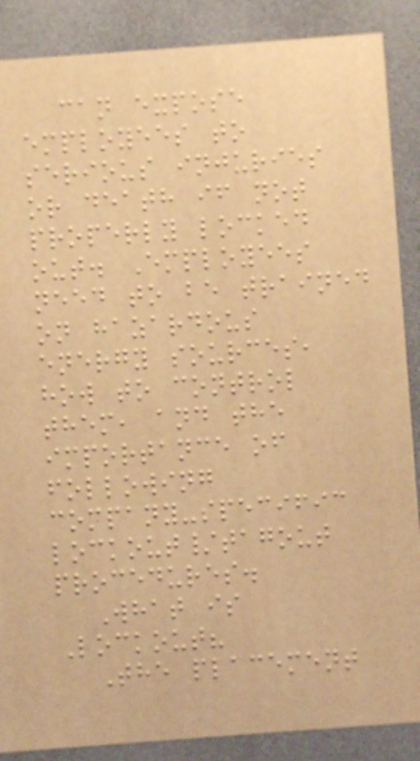can expose
employees to
serious injuries
or death if not
properly locked
out. Employees
need to be trained
on hazardous
energy sources,
how to control
them, and the
importance of
following
company-specific
lockout/tagout
procedures.
What is
Lockout?
The placement
